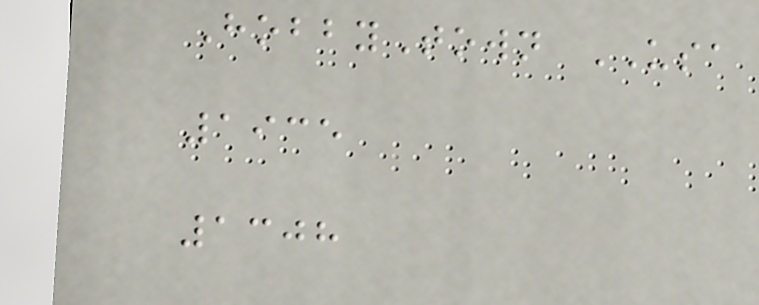HobbyTown USA
1935
1308
